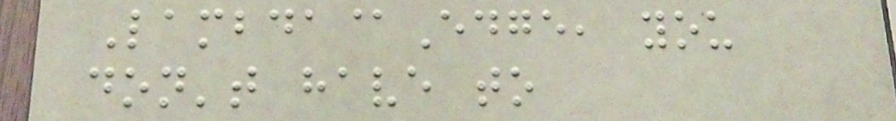Lambda@Edge, you
don't have to
